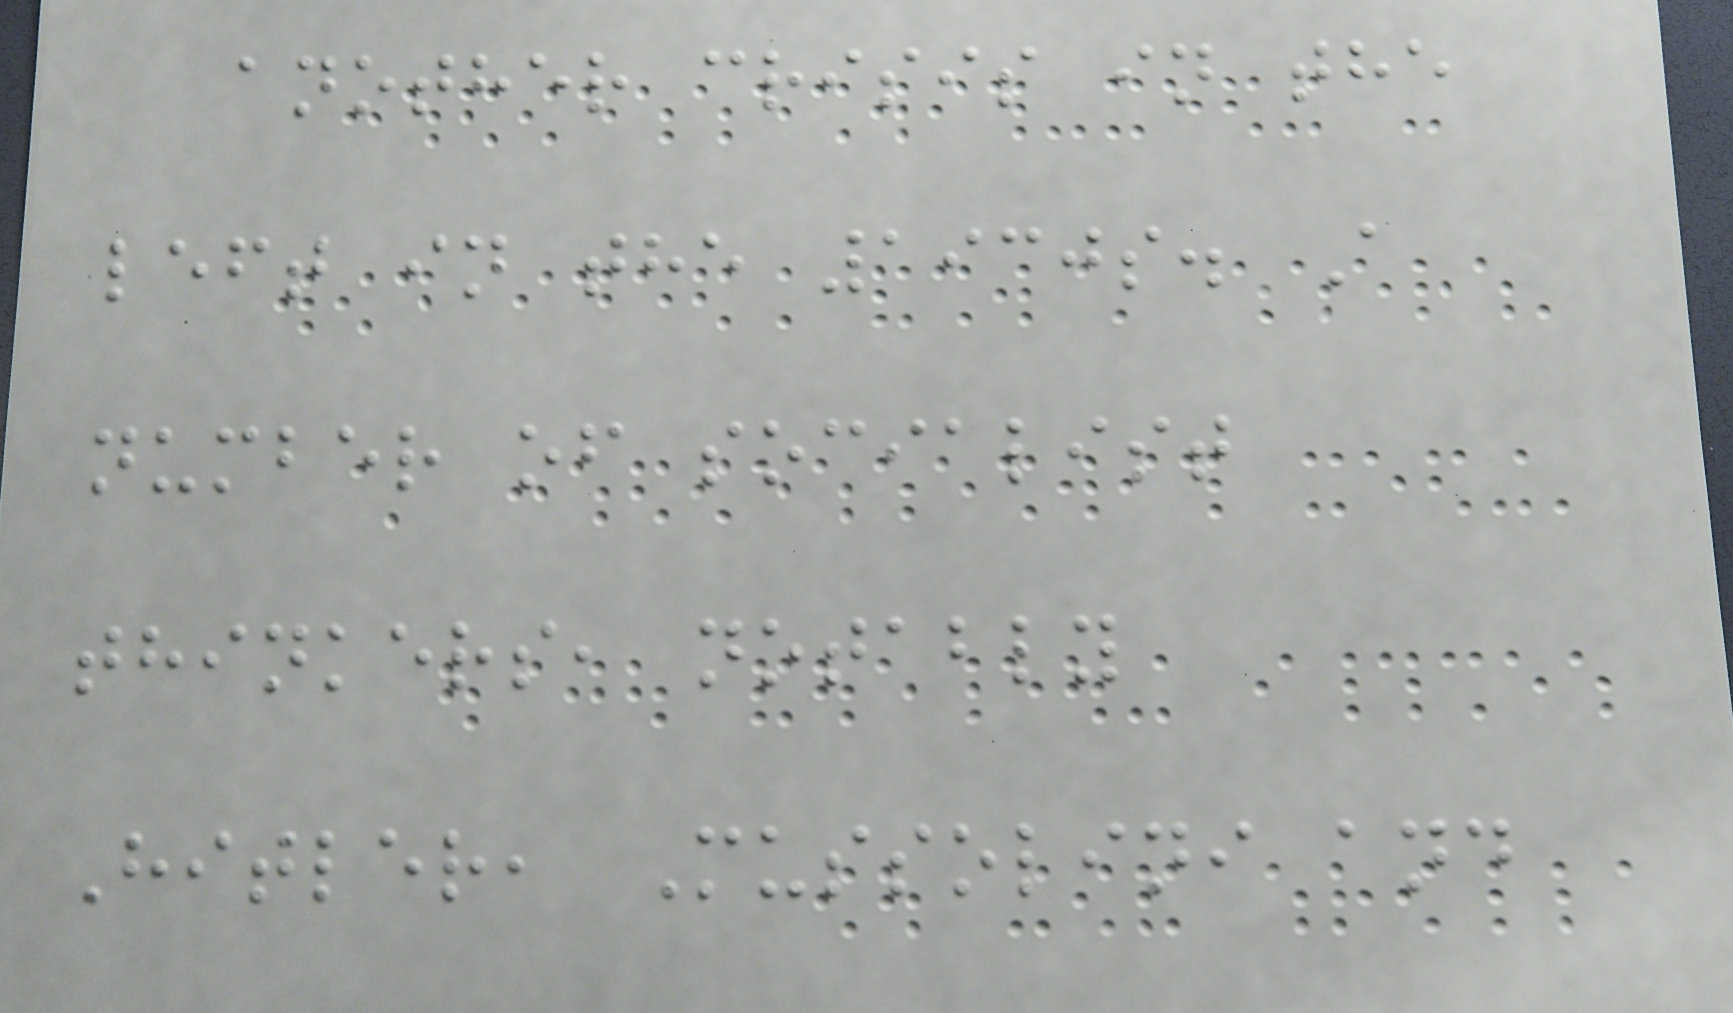another crisis in the
left in the 1930s. A
number of socialist
thinkers, notably
Hitler, Mussolini and
